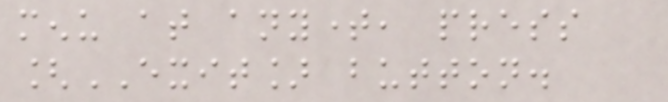menu at anytime, press
[EXIT] button.
